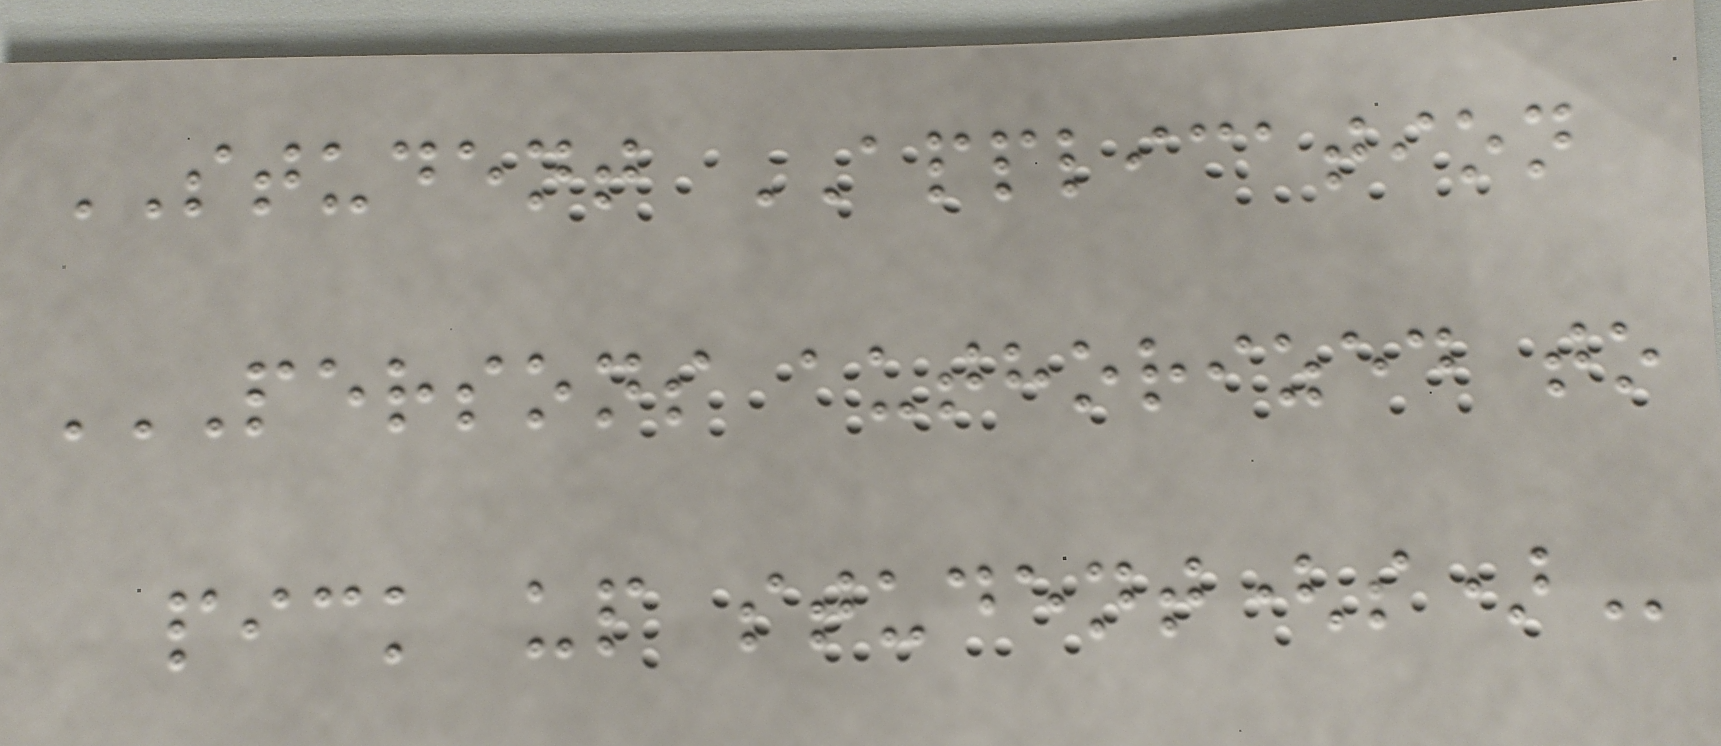STUDENT APPLICATION
PERSONS AUTHORIZED TO
PICK UP STUDENT(S)
